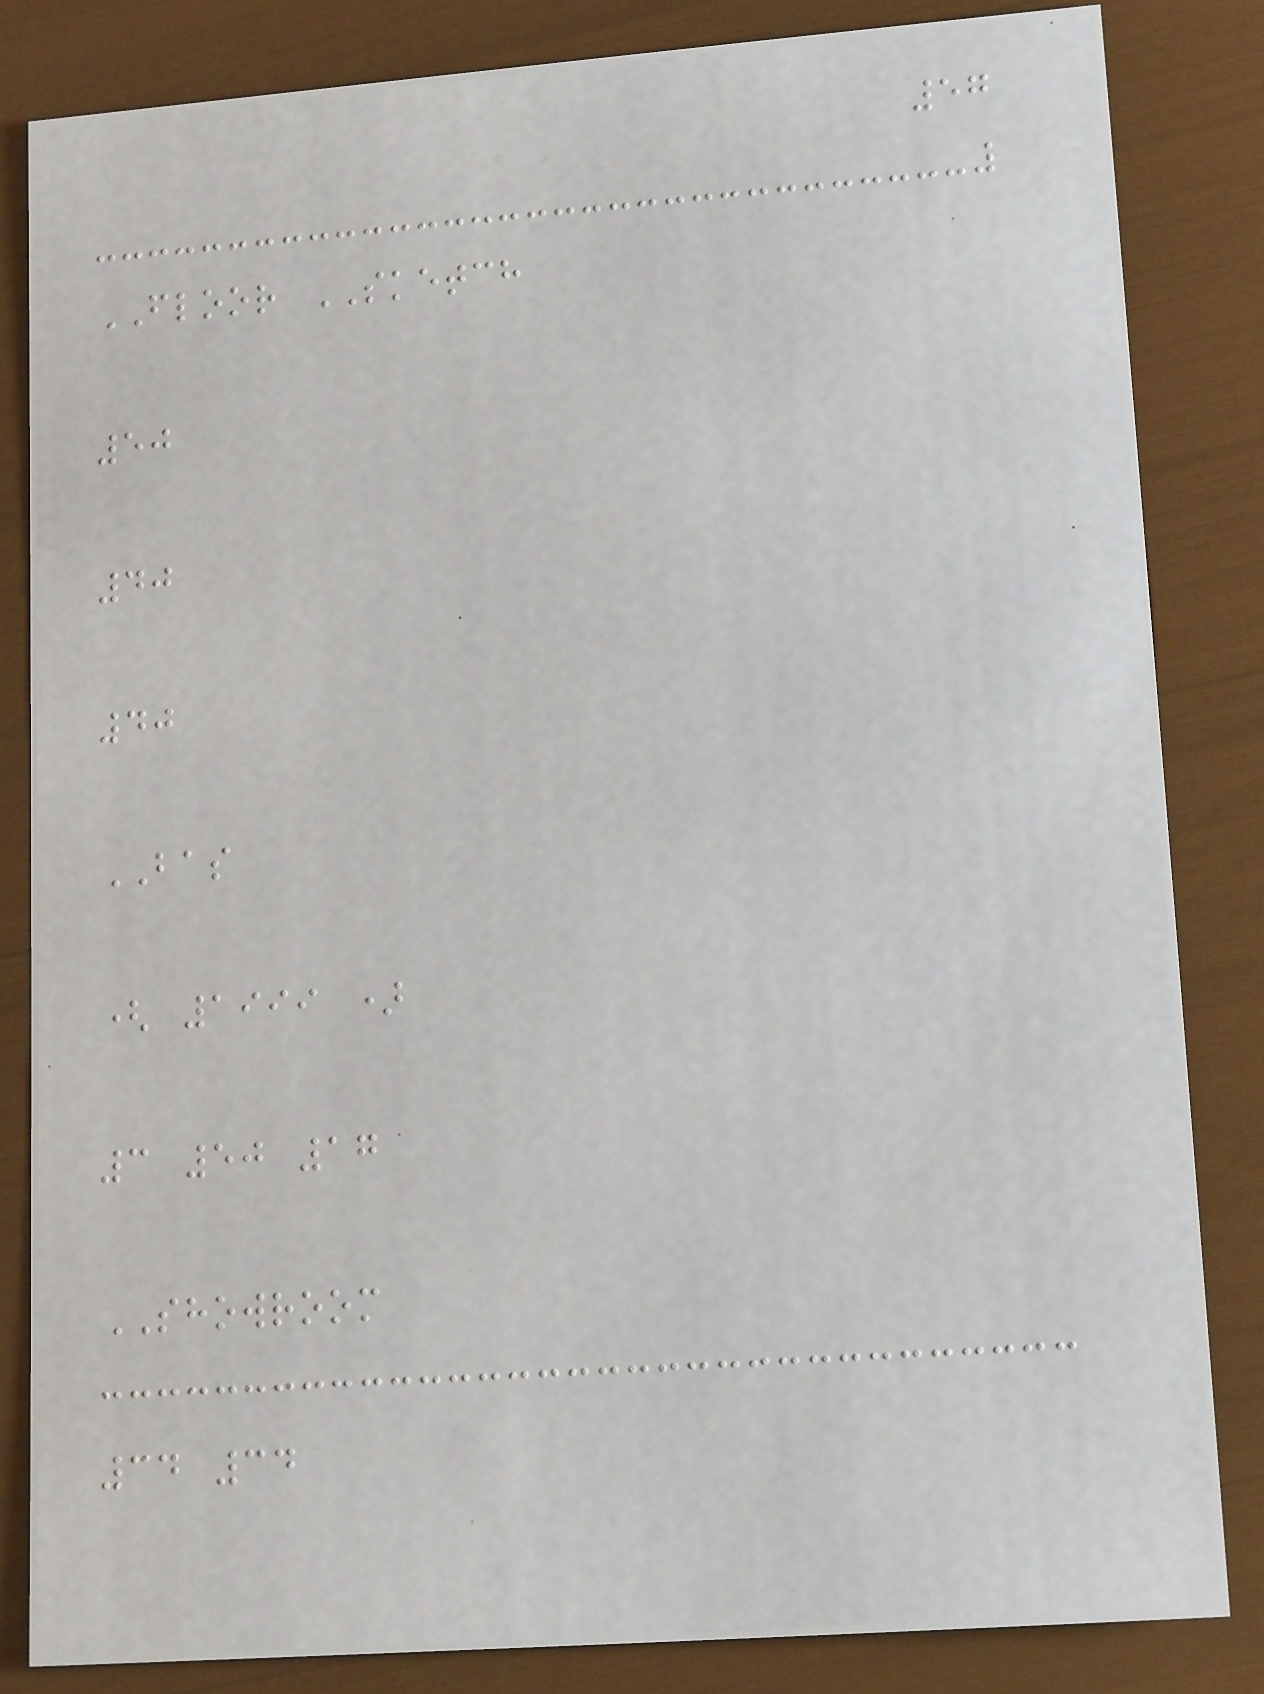57
FLOOR SKETCH
50
40
40
BAS
( 1999 )
3 50 17
SHOWROOM
34 34
